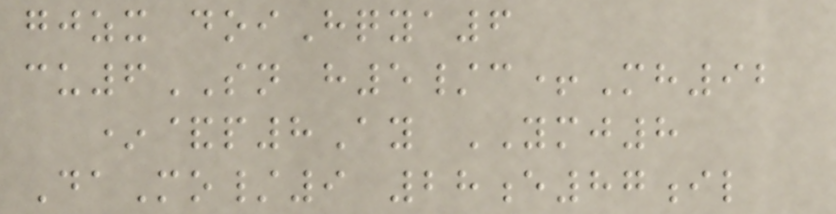gjzx doiHqya6
cu6SN h5/c+Mh92
*&p8Ay YMJ8
DaMo/9 28e87il
